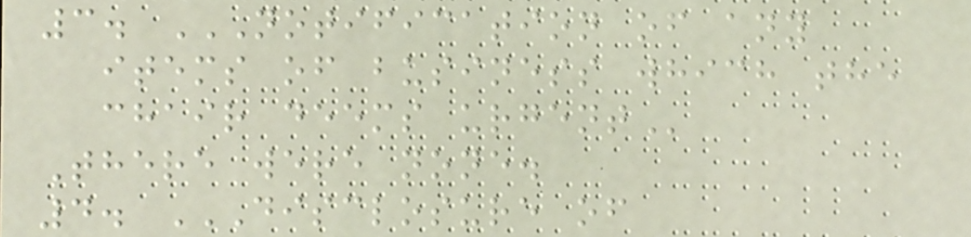3. NOTIFICATION OF ANY
ITEMS OF BUSINESS WHICH THE
CHAIR DEEMS URGENT
There were none.
4. DISCLOSURE OF
